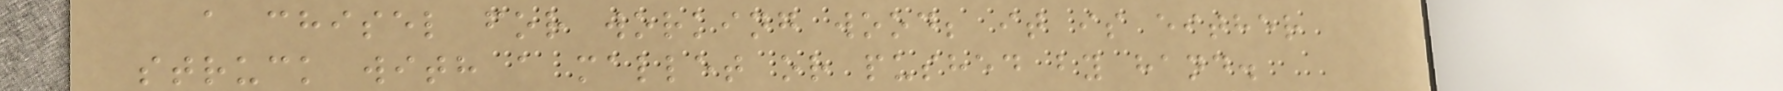a chisel for working wood; it is either
struck with a mallet or pushed by hand.
